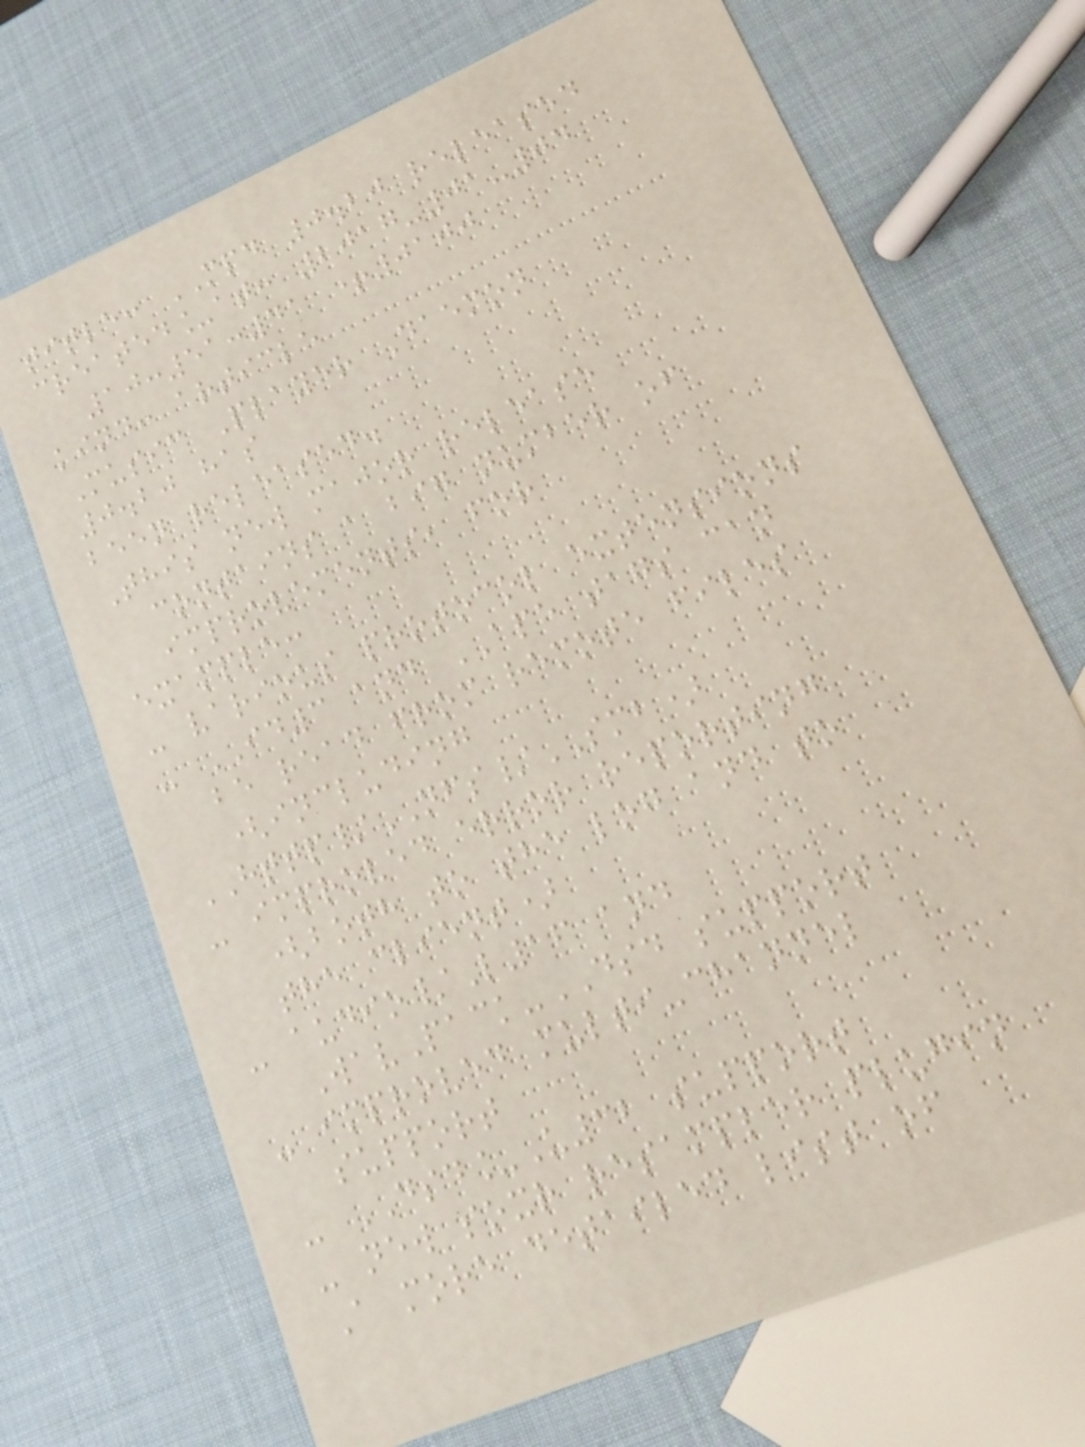title: MPD 0.20 released
created_at: 2017-01-04
10:51:41 +0100
kind: article
Music Player Daemon
0.20 has
been released.
This new major release
contains a big number of
improvements, for
example:
- various protocol extensions
- ID3 and APE tags can
be read from remote files
(including
HTTP/NFS/SMB)
- improved error reporting
(both to the log and to
the client)
- audio/L16 and
WavPack-DSD support
- improved multi-channel
support
- DSD_U32 support
- new soxr resampler plugin
A more detailed list of
